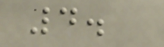4.
